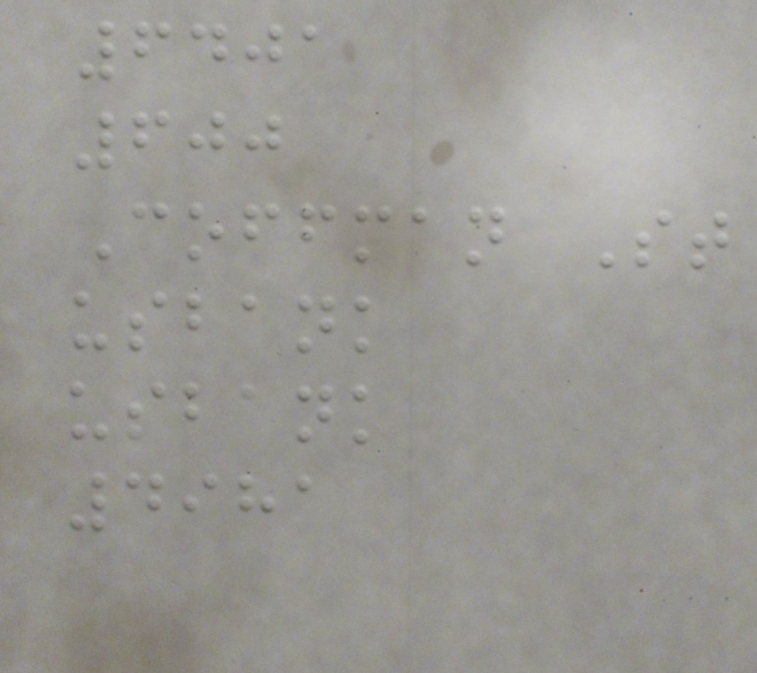6401
600
Coffman St
usbank
usbank
4981
